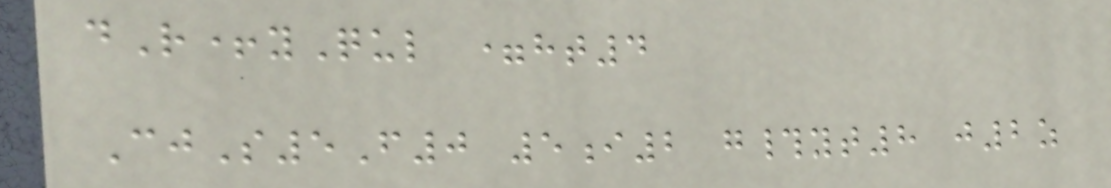dR+yQul =ht4
CjS5F0 5i2 g#yt8 j2z
